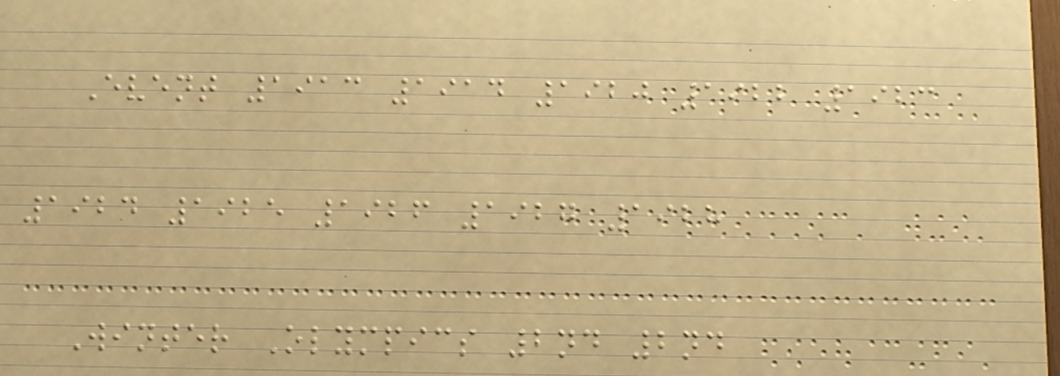Event 1913 1914 1920 1922 1923
1924 1925 1926 1927 1928
Winter Olympics 2nd 2nd
